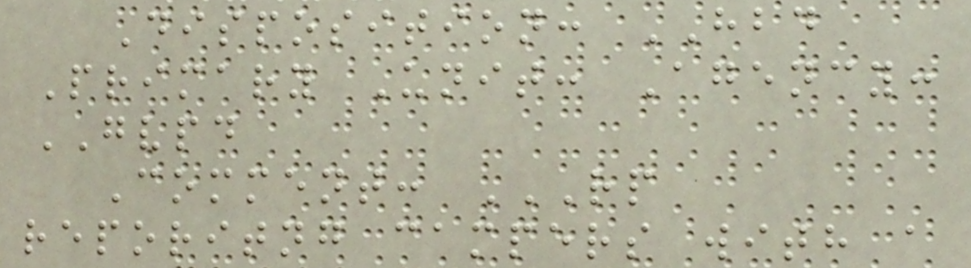Disposition: HBD
Primary Unit: Agency:
GVPD
Comment: RP
REPORITNG CAMPERS WITH A
